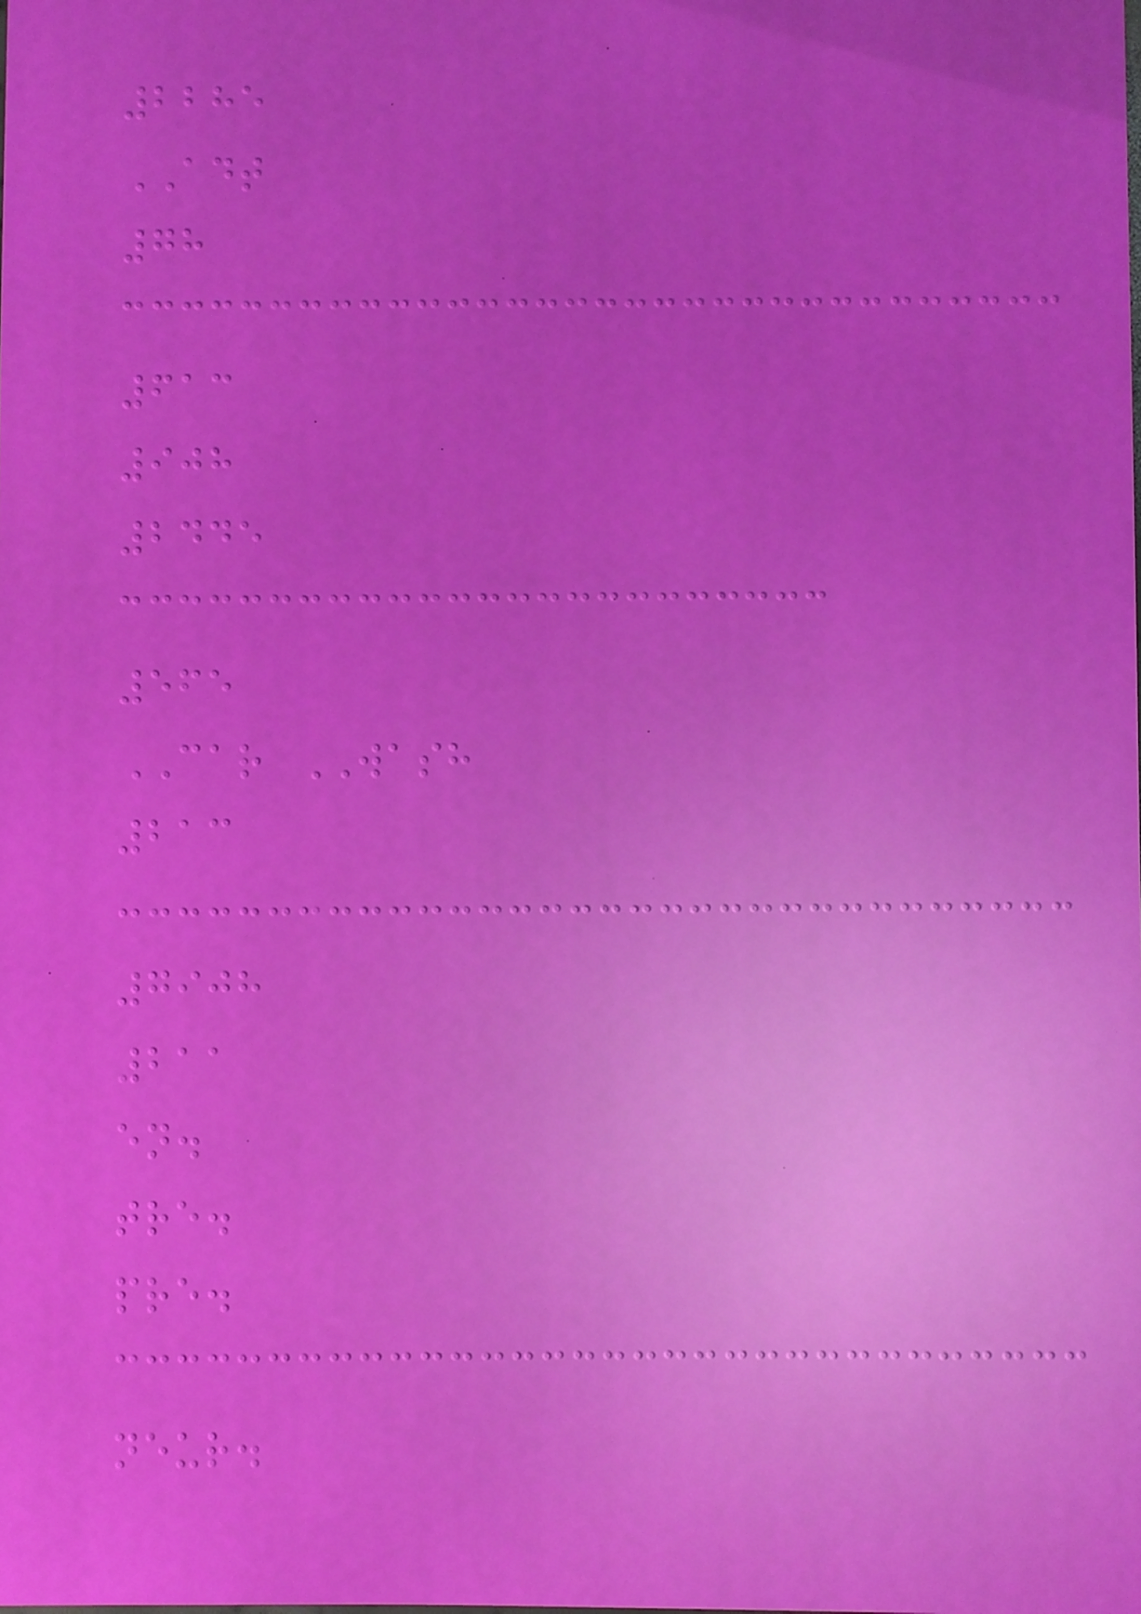2285
ADT
78
613
908
2445
565
CAR WASH
213
7908
211
en.
tre.
pre.
neur.
